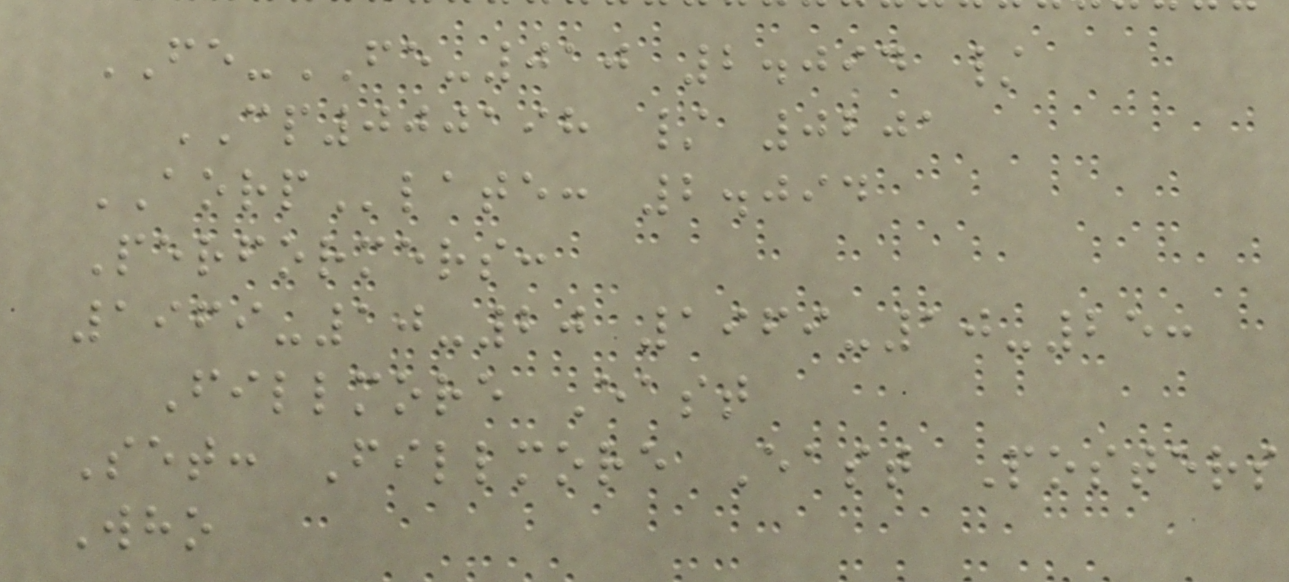FE-FE-010 2.094 /
CP000198 / 0201
AORPlate: 2.094
Performers:
1969-10-20 1969-10-25:
Fillmore East
Set: Fillmore East Posters
Who
